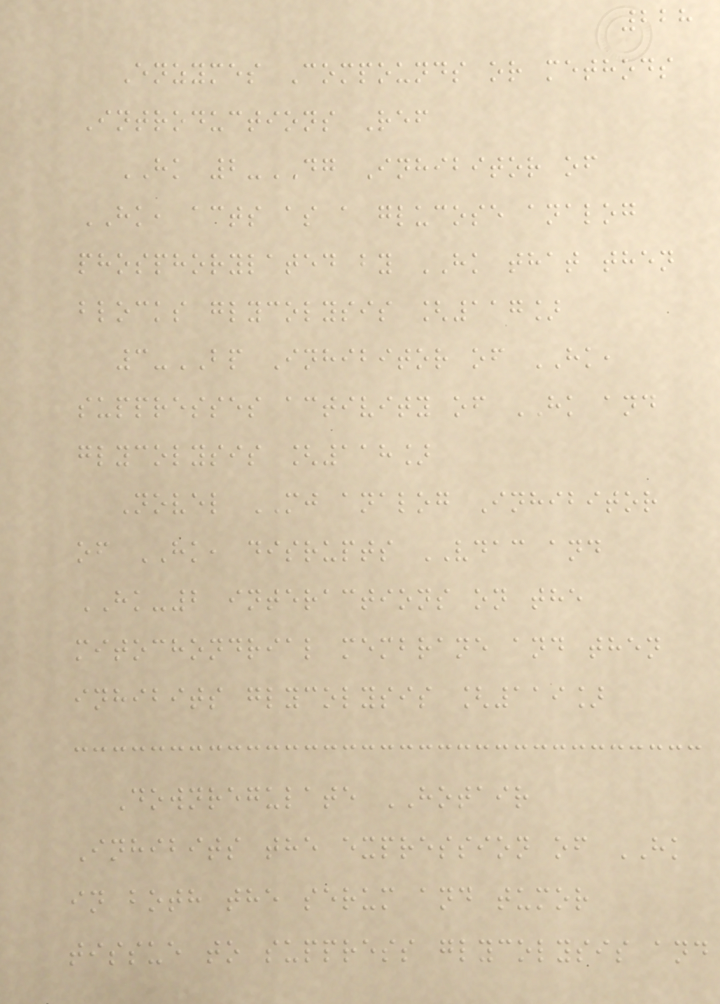228
Enzymes Compounds or methods
Introductions Ref
HK 2-DG Inhibitor of
HK, acts as a glucose analog
phosphorylated by HK that then
blocks glycolysis [117]
3-BP Inhibitor of HK,
suppresses activity of HK and
glycolysis [118]
Novel MJ analog Inhibitor
of HK, disrupts VDAC and
HK-2 interactions on the
mitochondrial membrane and then
inhibits glycolysis [119]
Downregulate HOTAIR
Inhibits the expression of HK
in both the serum and tumor
tissue to suppress glycolysis and
